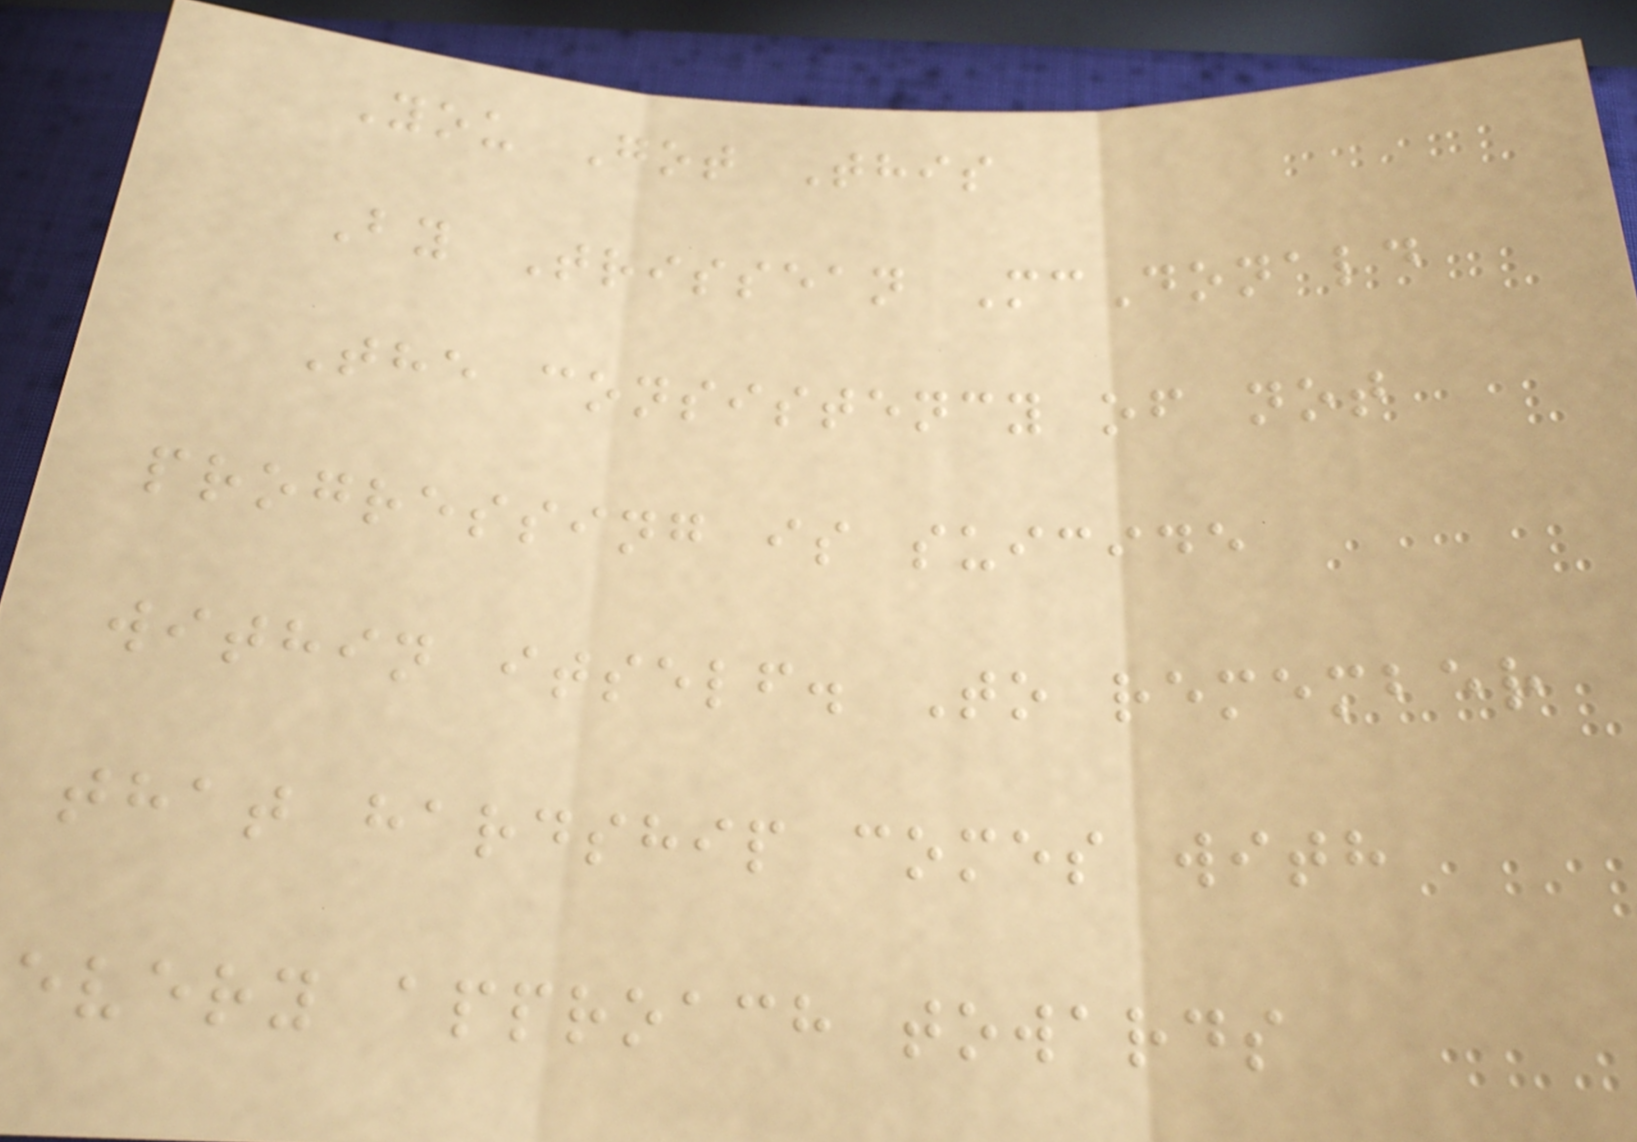You Got This
By Trissean McDonald
The consistency of not
progressing is suicide
within itself. To remember
that hardship comes with
every approach towards
